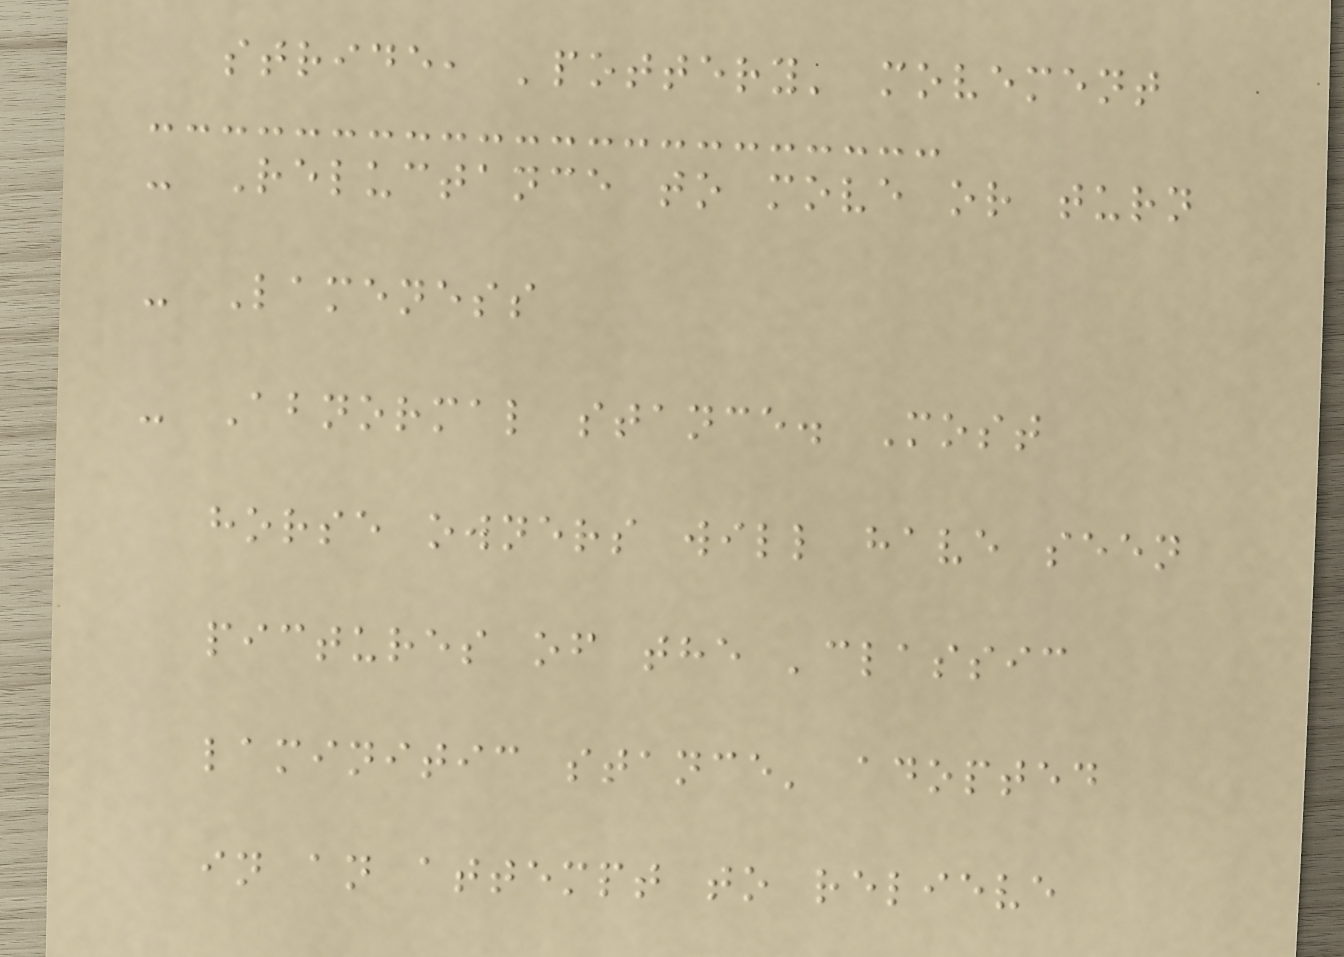stride, 'pottery' movement
- Reluctance to move or turn
- Lameness
- Abnormal stance. Most
horse owners will have seen
pictures of the 'classic
laminitic stance' adopted
in an attempt to relieve
